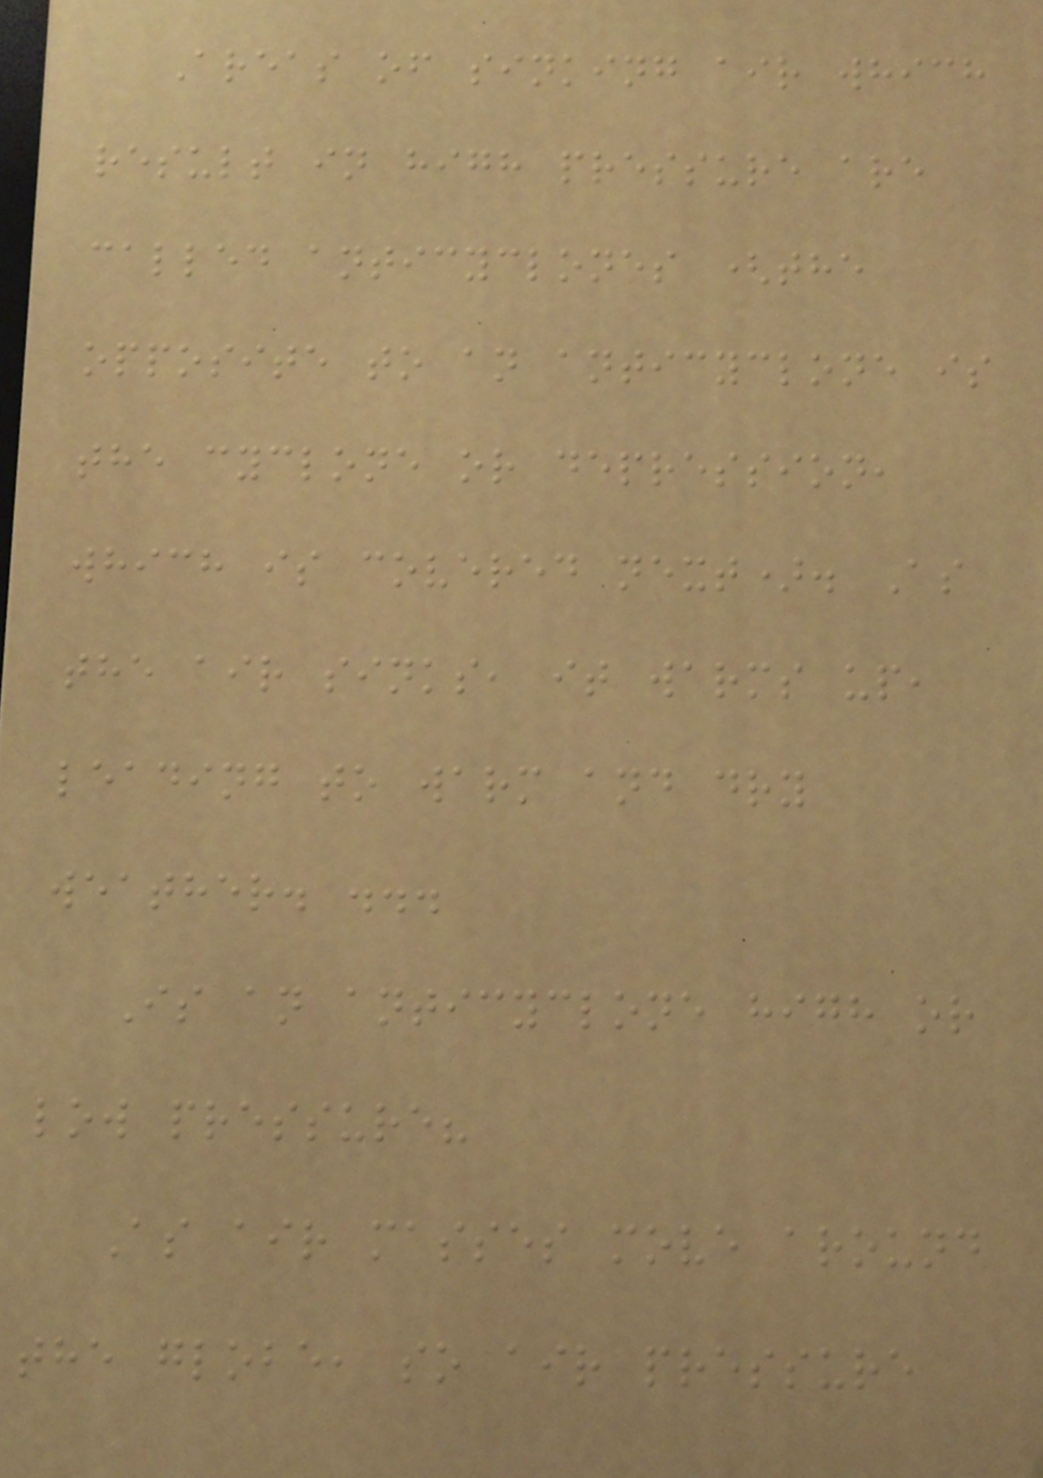Areas of sinking air which
result in high pressure are
called anticyclones (the
opposite to an anticyclone is
the cyclone or depression,
which is covered next). As
the air sinks, it warms up,
leading to warm and dry
weather. ...
Is an anticyclone high or
low pressure?
As air masses move around
the globe, so air pressure
